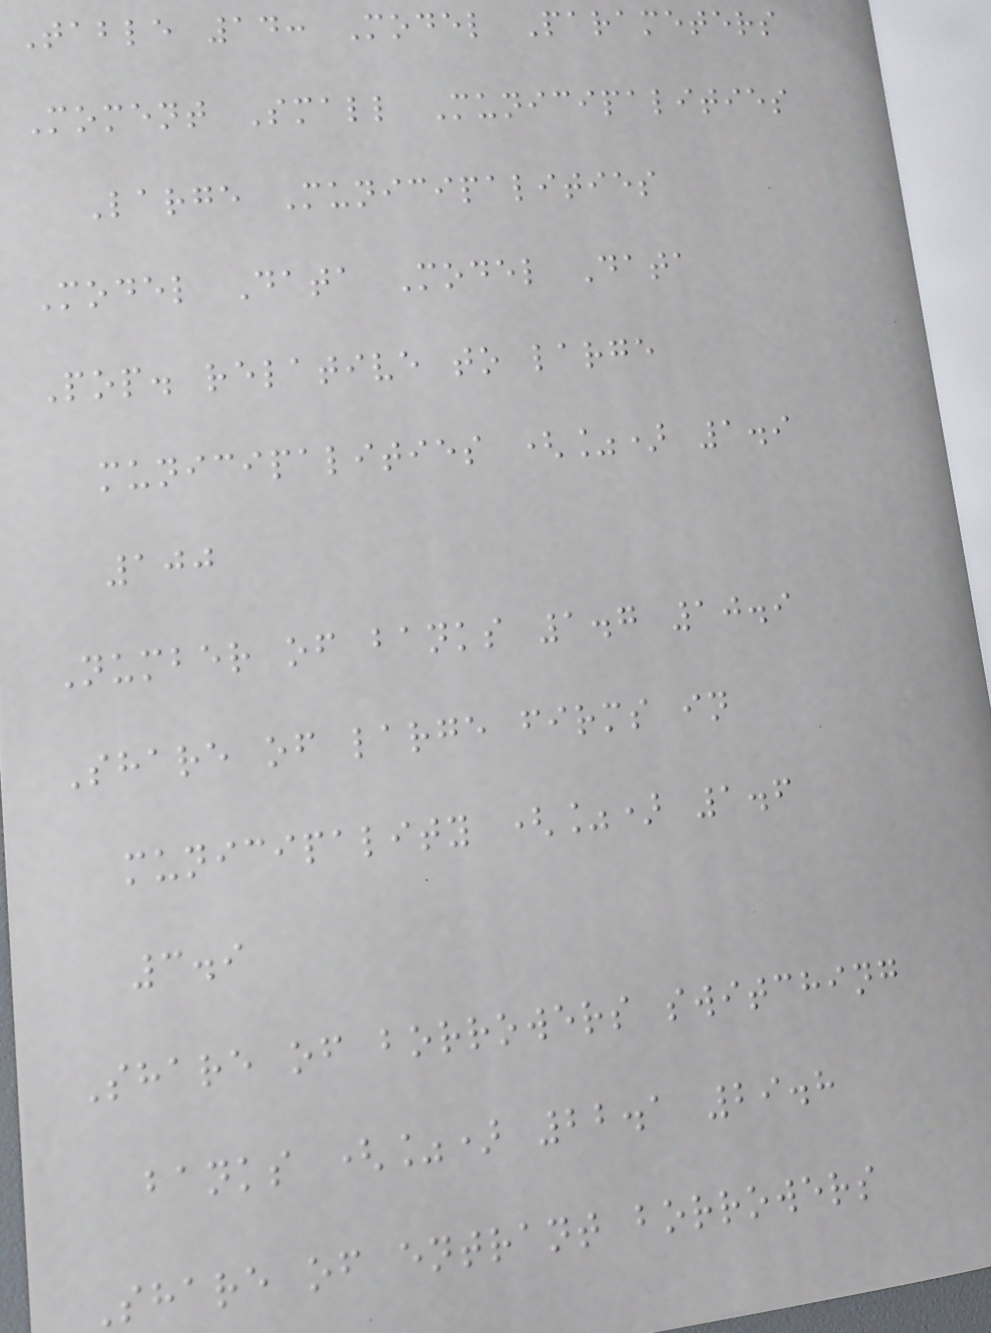Table 14: Model Parameters
Moment Small Municipalities
Large Municipalities
Model Data Model Data
Pop. relative to large
municipalities (%) 1.9
100
Number of banks 1.7 10.9
Share of large firms in
municipality (%) 1.6
3.9
Share of borrowers switching
banks (%) 22.1 29.8
Share of entrant borrowers
